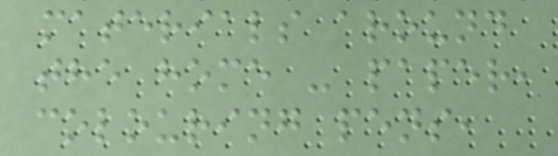materials around
the home - paper,
colouring pens,
